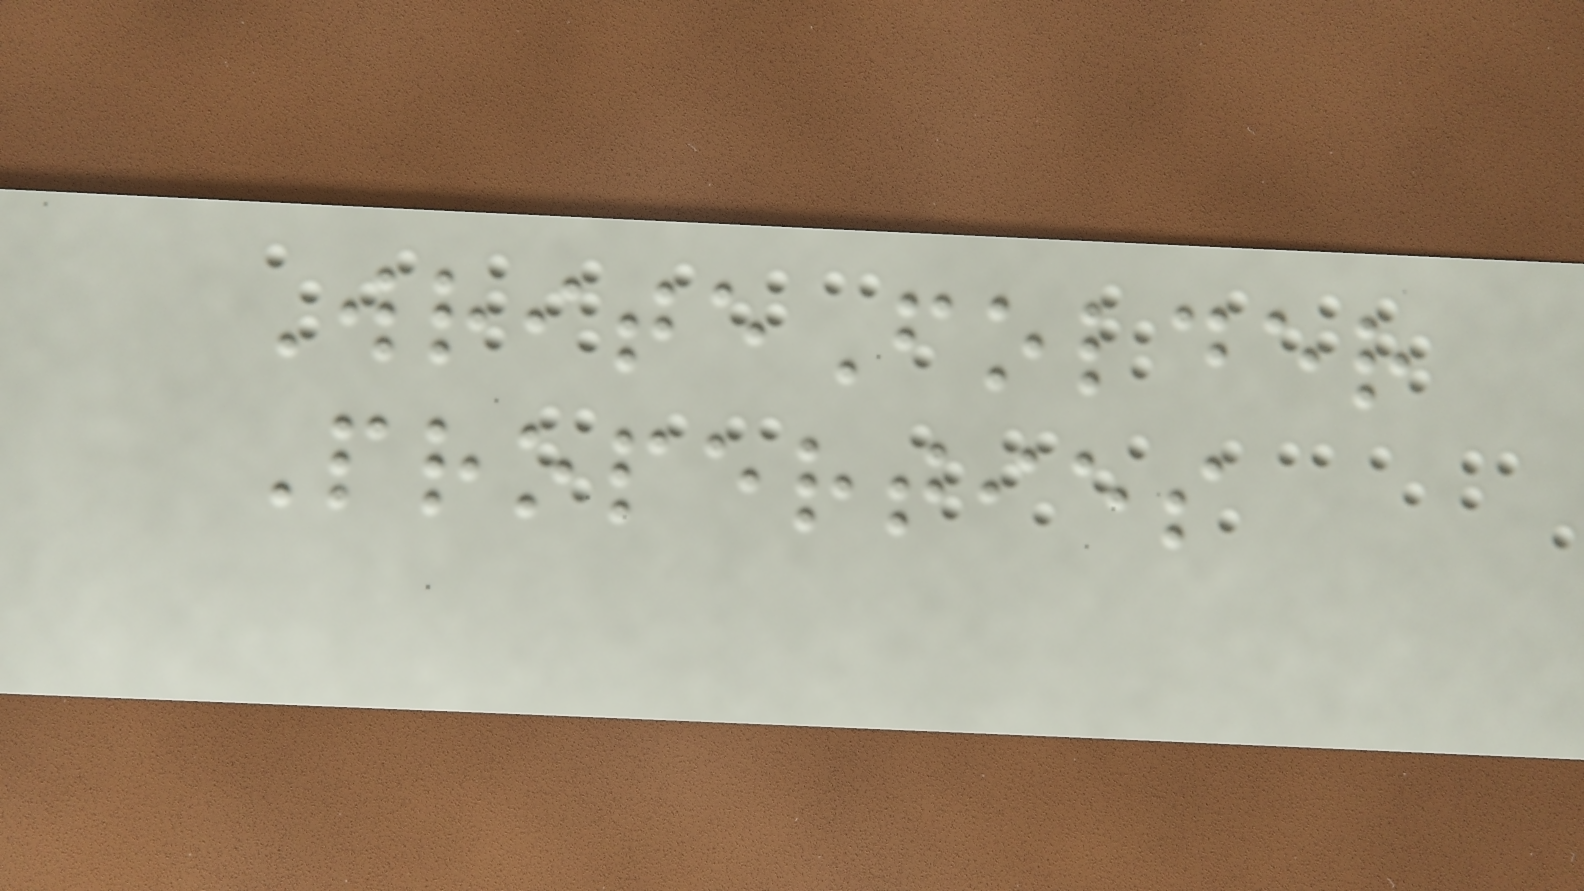WriteFolder
Properties
